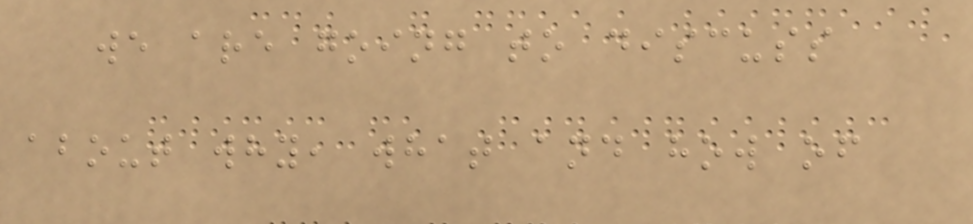we are going to discuss
about why, what and how of
